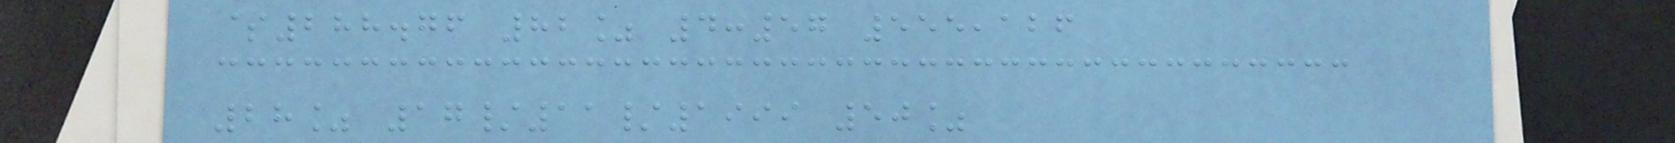$288.76 82% 4:57 555,126
28% 17/11/1999 50%
